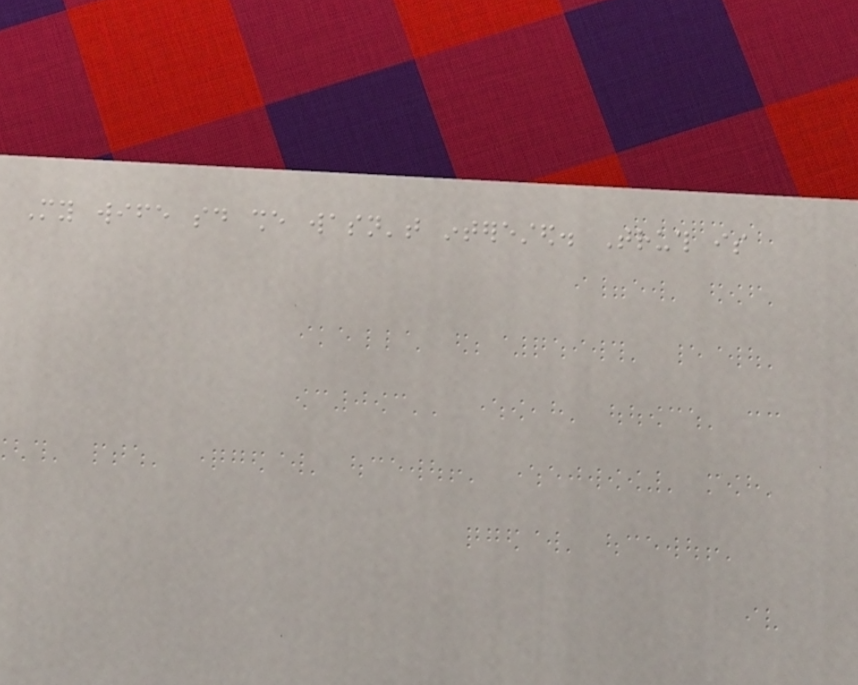My wife said she wasn't interested. Truth is
